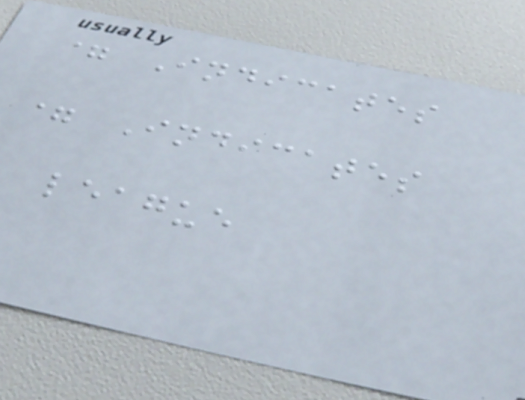= Indicates
= Indicates
league
